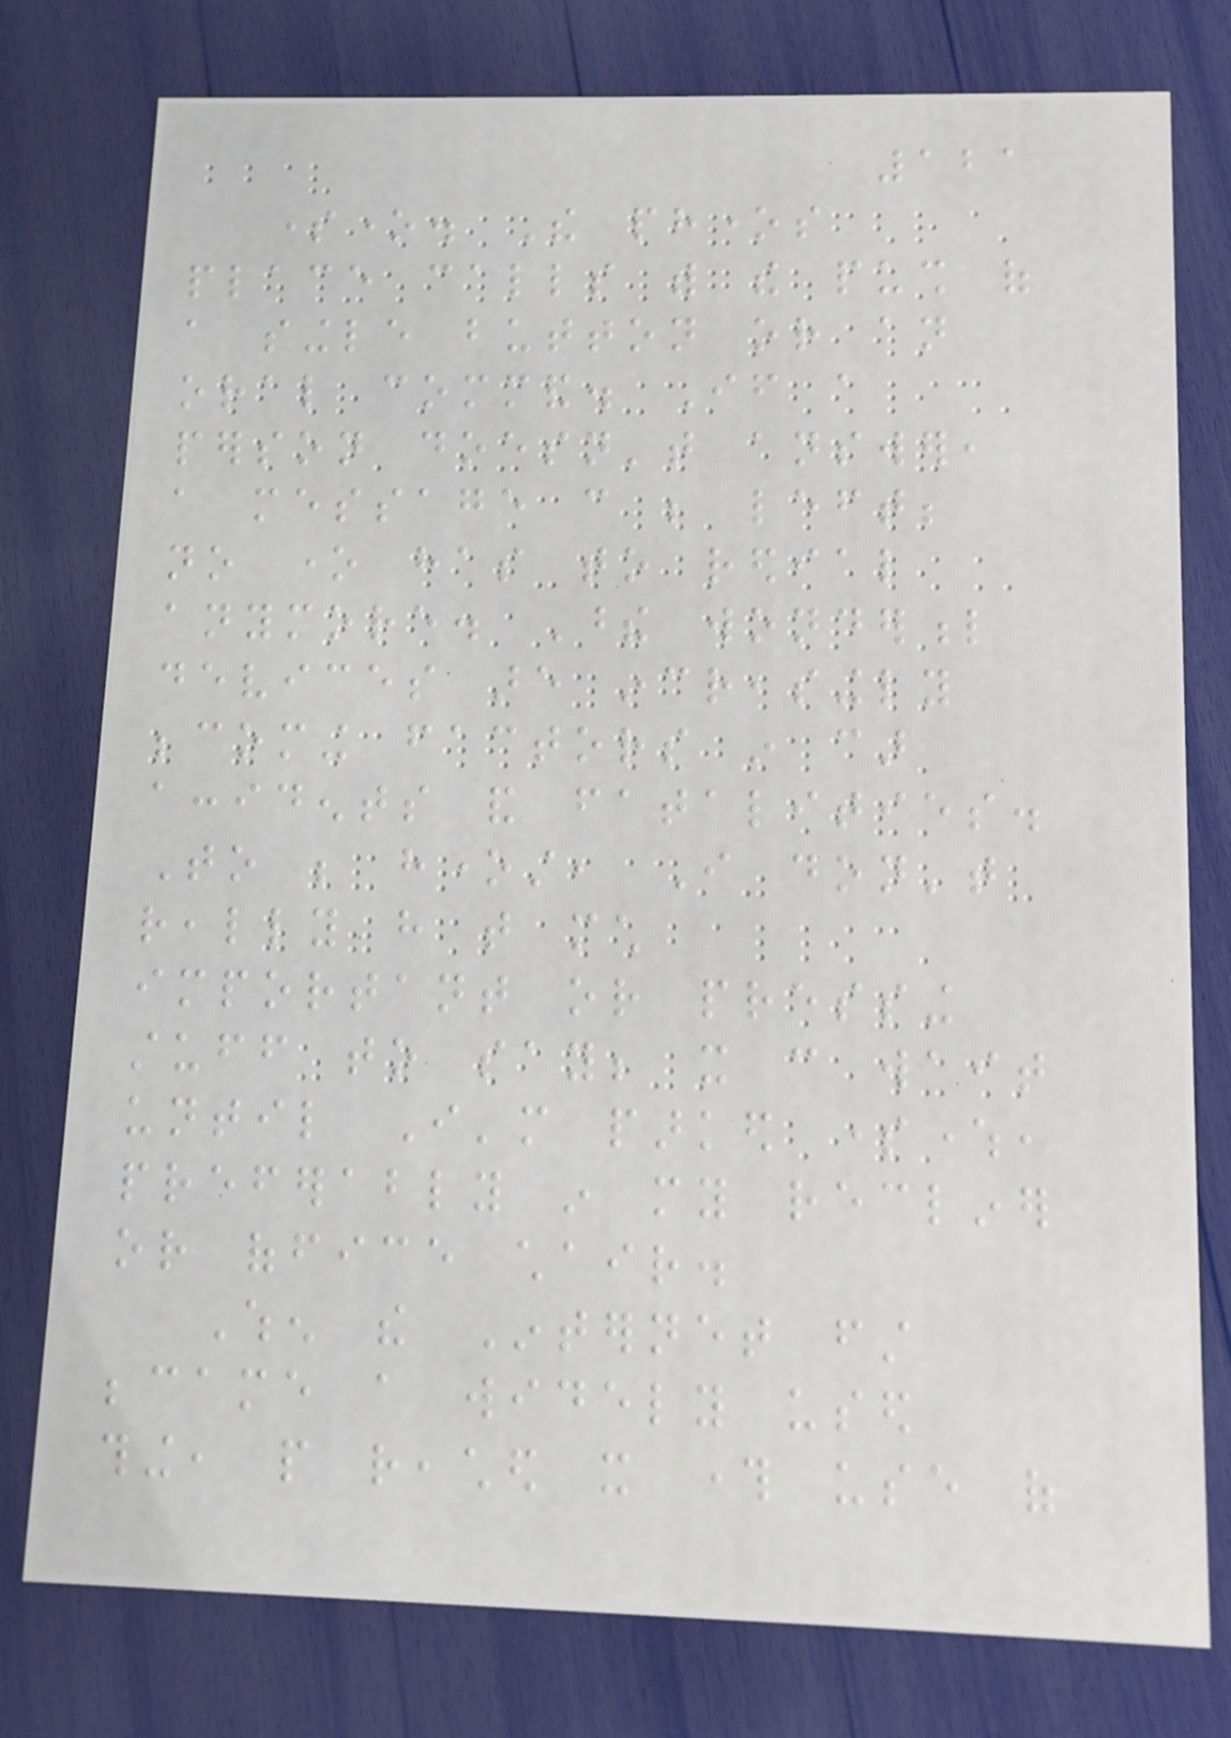121
someone. The phones
place calls with the push of
a single button or an
oral command. If a
person doesn't answer,
a message can be left;
no one has to redial
anymore. These wonderful
devices are increasingly
becoming factors in car
accidents and fatalities.
To be honest, I don't
really have that much
important or pressing
stuff to say; it can wait
until I'm parked somewhere,
preferably in my recliner
or office chair.
When the Internet first
became a widely used
thing, people reached it through use of
